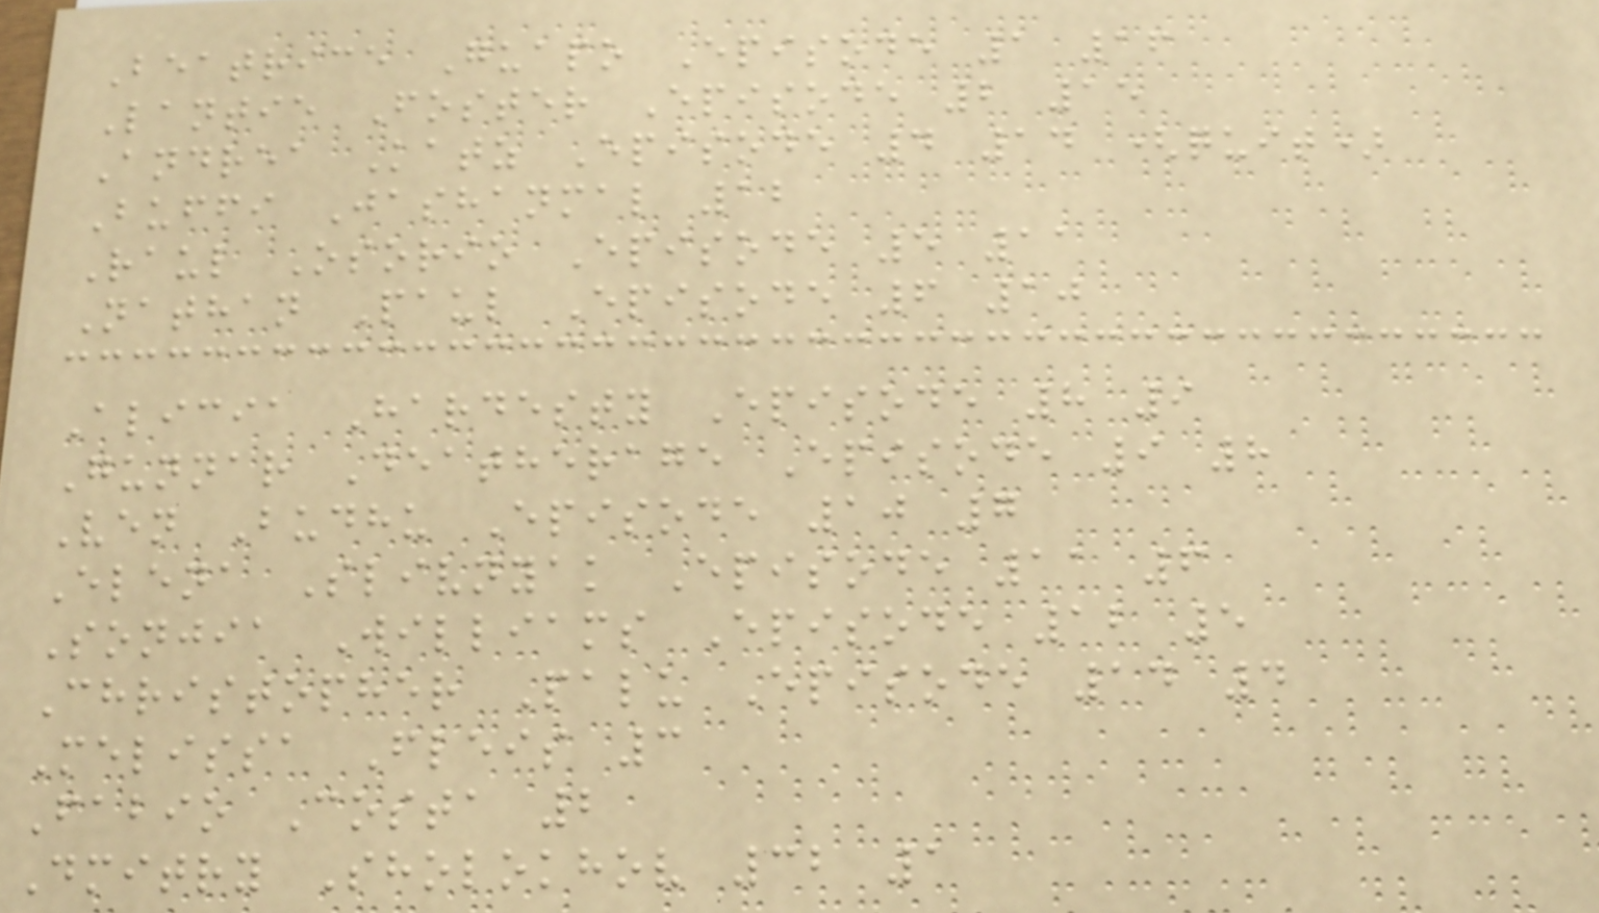Beatrice Guapo Episode 1 16
Lantie Foster Episode 2 15
Andrea Katz Episode 4 14 (quit)
Buffi Jashanmal 12
Raul Osorio Episode 5 11
Nathan Paul Episode 6 10
Alicia Hardesty Episode 8 9
Gunnar Deatherage Episode 9 8
Ven Budhu Episode 10 7
Elena Slivnyak Episode 11 6
Sonjia Williams Episode 12 5
Christopher Palu Episode 14 4
Melissa Fleis 3
Fabio Costa 2
Dmitry Sholokhov 32 1
